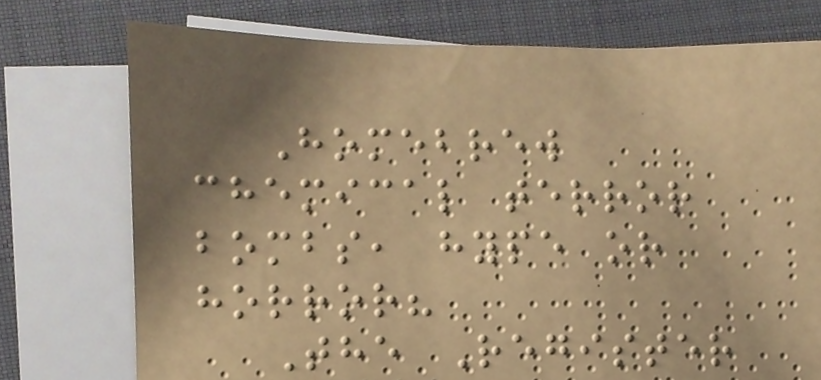Homebrew
chemical terror
bombs, hype or
horror?
The Register
